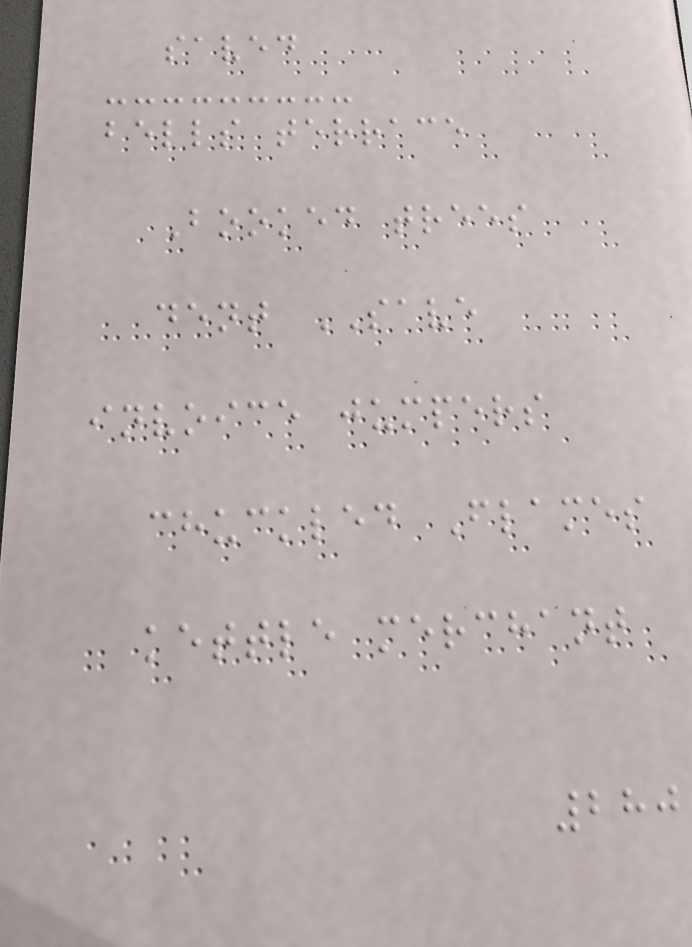saved
bells terrace
Booked trees
dent SAVE
invoice jumpers
chuckled Flames
kettle merchant
280
